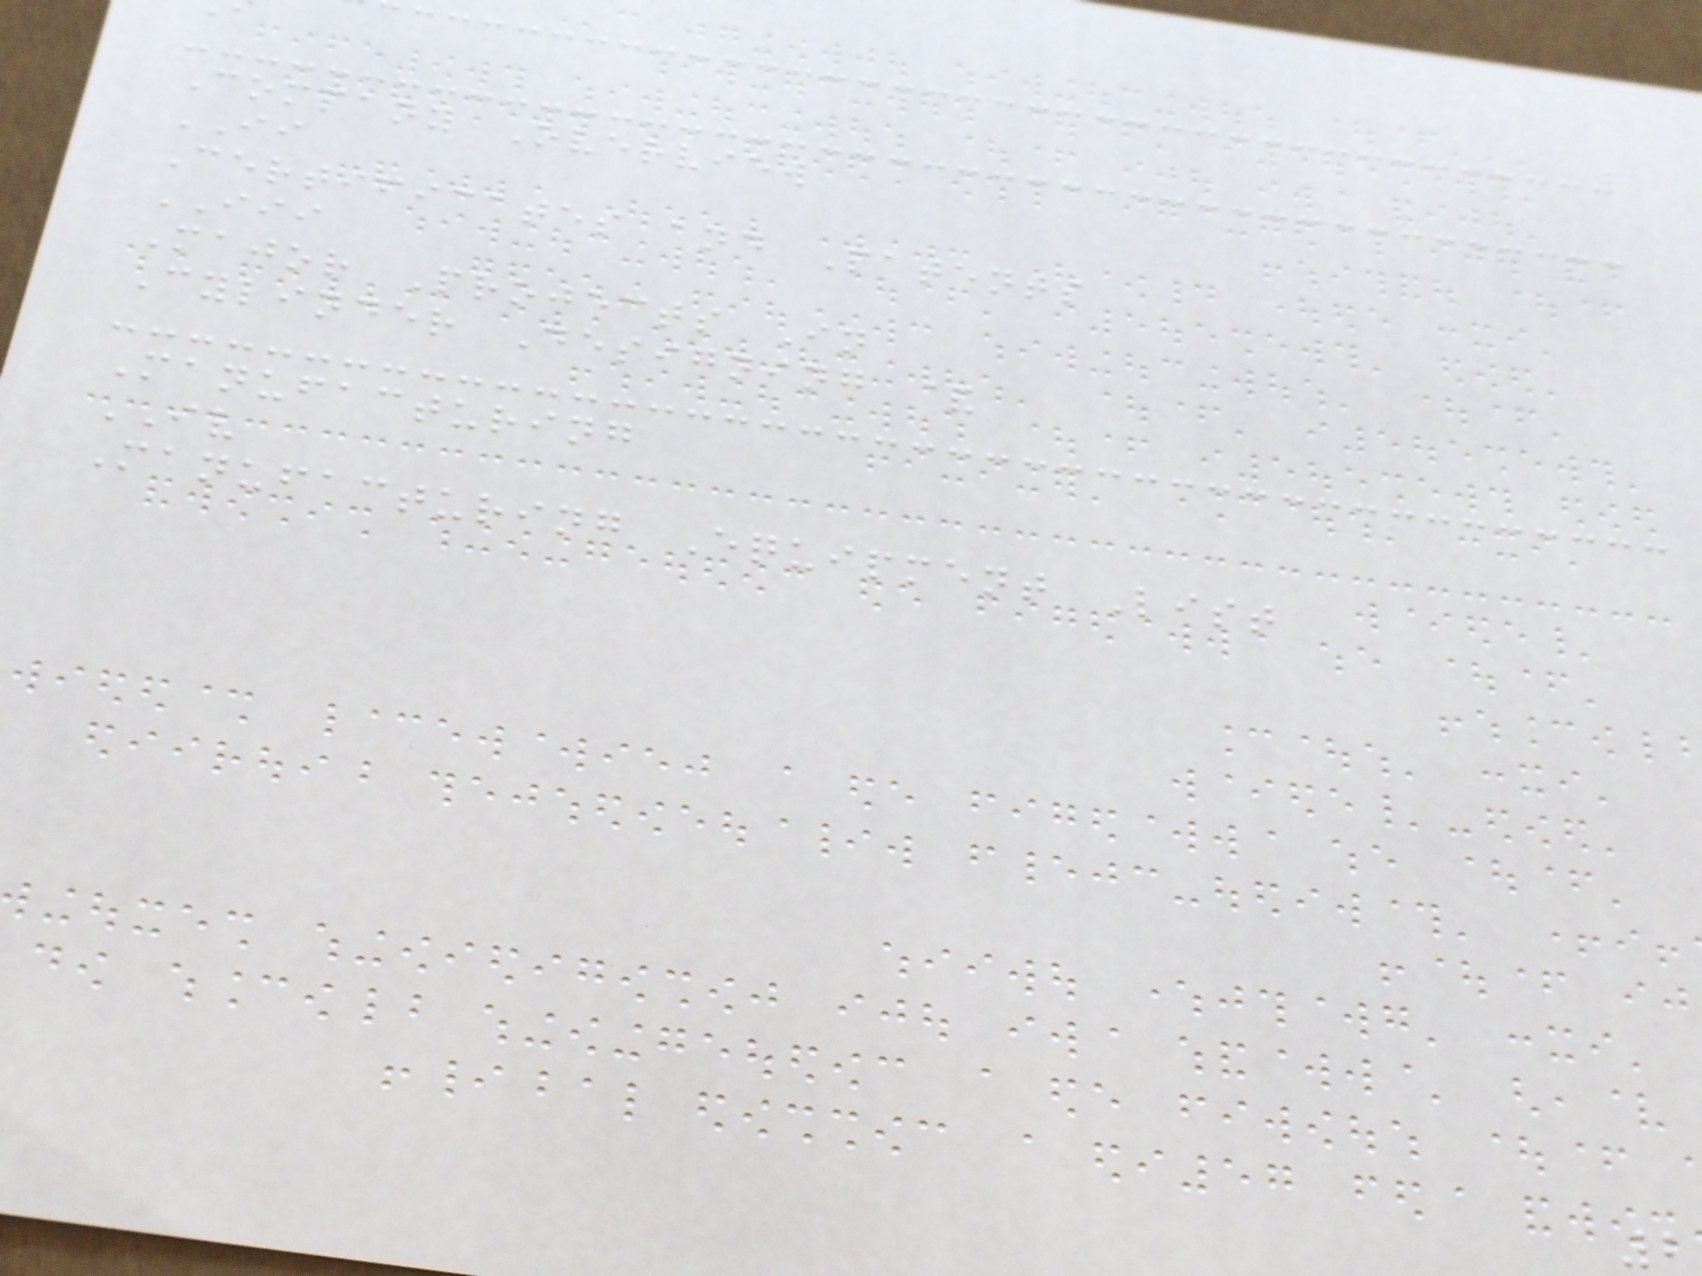Company Overview
II
Certificates and Patents
III
Major Projects In
Cylinder Designing &
Manufacturing
IV
Manufacturing Equipment List
